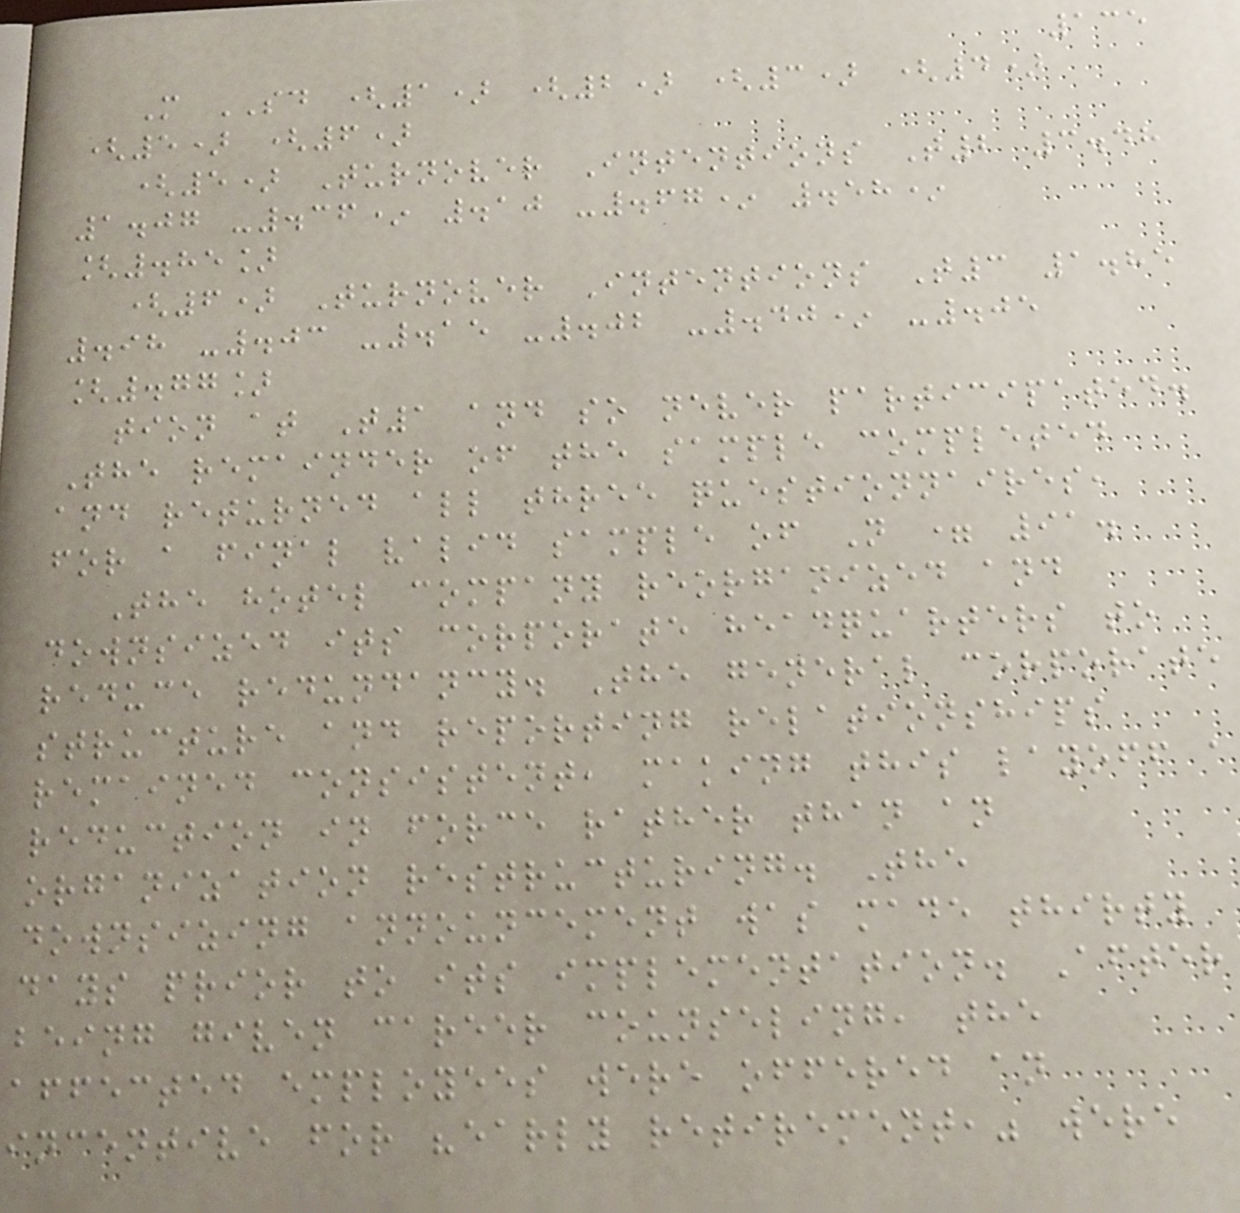135
M SD (1) (2) (3) (4)
(5) (6)
(5) Turnover Intentions T2 3.48
1.07 -.36* .10 -.67* .58*
[.85]
(6) Turnover Intentions T3 1.85
.98 -.03 -.15 -.02 -.40* -.05
[.77]
tion at T1 and so never participated.
The remainder of the sample completed
and returned all three questionnaires,
for a final valid sample of N = 91.
The hotel company reorganized and
downsized its corporate headquarters to
reduce redundancy. The general corporate
structure and reporting relationships
remained consistent, making this layoff a
reduction in force rather than an
organization restructuring. The
downsizing announcement was made thirty
days prior to its implementation. After
being given career counseling, the
affected employees were offered an
incentive for "early retirement," were
